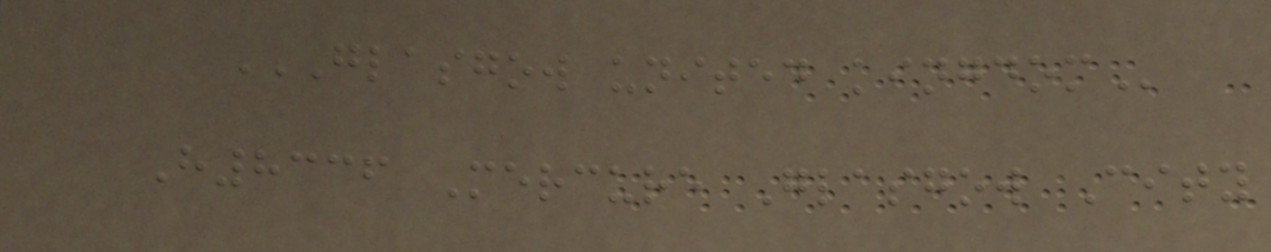GLASGOW UNITED KINGDOM
H8336 Mercure Glasgow City
